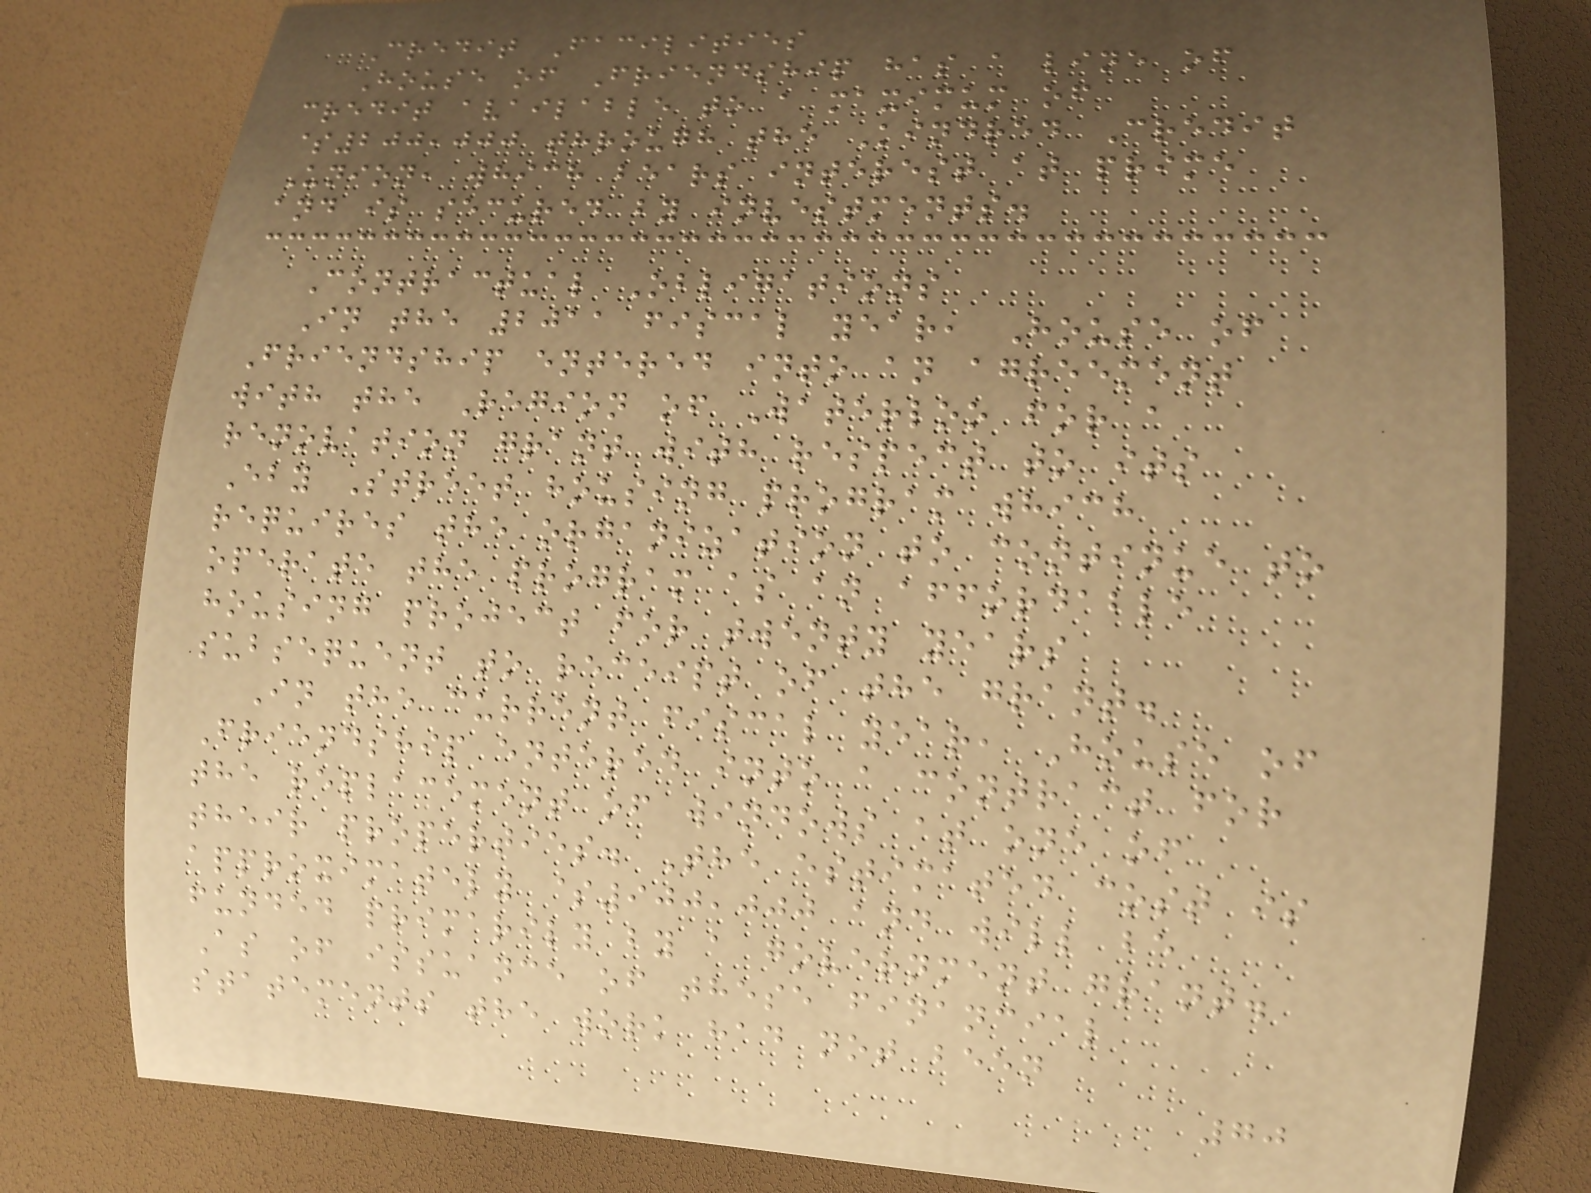Credit Facilities
House of Friendship has a line of
credit available to a maximum of
$200,000 through the Kindred Credit
Union, which bears interest at prime
and is secured by investments.
Contractual Obligations
In the 2011 fiscal year, House of
Friendship entered into an agreement
with the Region of Waterloo for a
renovation grant with respect to its
Eby Street housing program which
requires the organization to continue to
operate the program as an affordable
housing project for twenty years
subsequent to receipt of the grant.
In the current fiscal year, House of
Friendship entered into a contract for
the replacement of windows at one of
their properties. The estimated cost is
approximately $900,000 and will be
funded primarily by a government grant.
As of issuance of these financial
statements the work had not been
70
